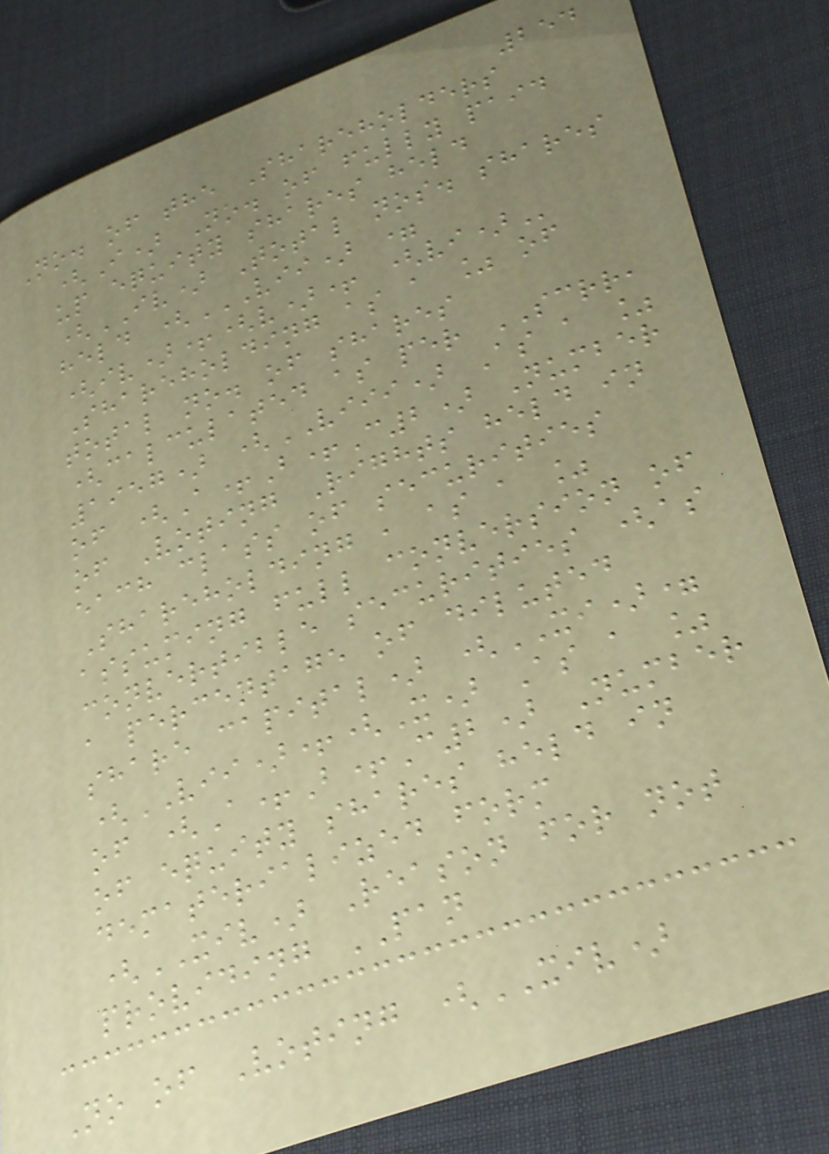254
No. of the Shareholders
(I) No. of fully paid
up equity shares held
(IV) Total nos. shares
held (VII) =
(IV)+(V)+ (VI)
Shareholding as a % of
total no. of shares
(calculated as per SCRR,
1957) (VIII) As a %
of (A+B+C2) Number
of Voting Rights held in
each class of securities
Shareholding , as a %
assuming full conversion of
convertible securities (as
a percentage of diluted
share capital) (XI)=
(VII)+(X) As a %
of (A+B+C2) Number
of equity shares held in
dematerialized form
(XIV) Reason for not
providing PAN
No of Voting (XIV)
